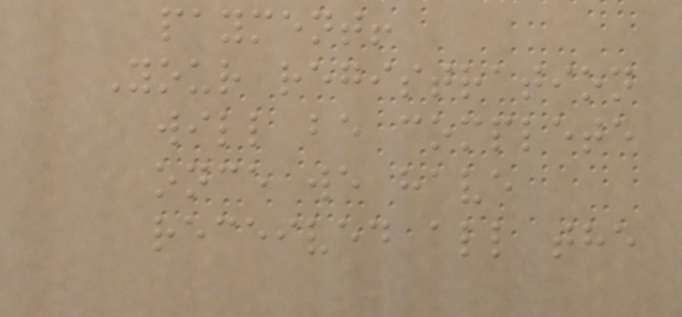payment!
Your registration
will be complete
once we have
received all the
